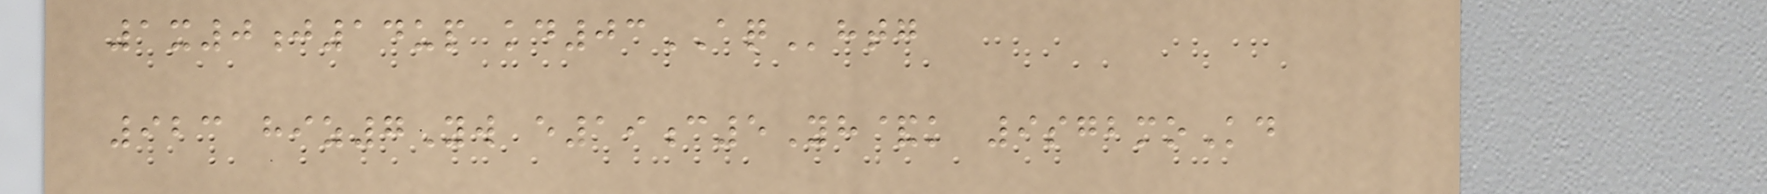1x0j14up kd03AQhtg
923 hiz7Yw e19c5Yh&k 9sgbmoKd
